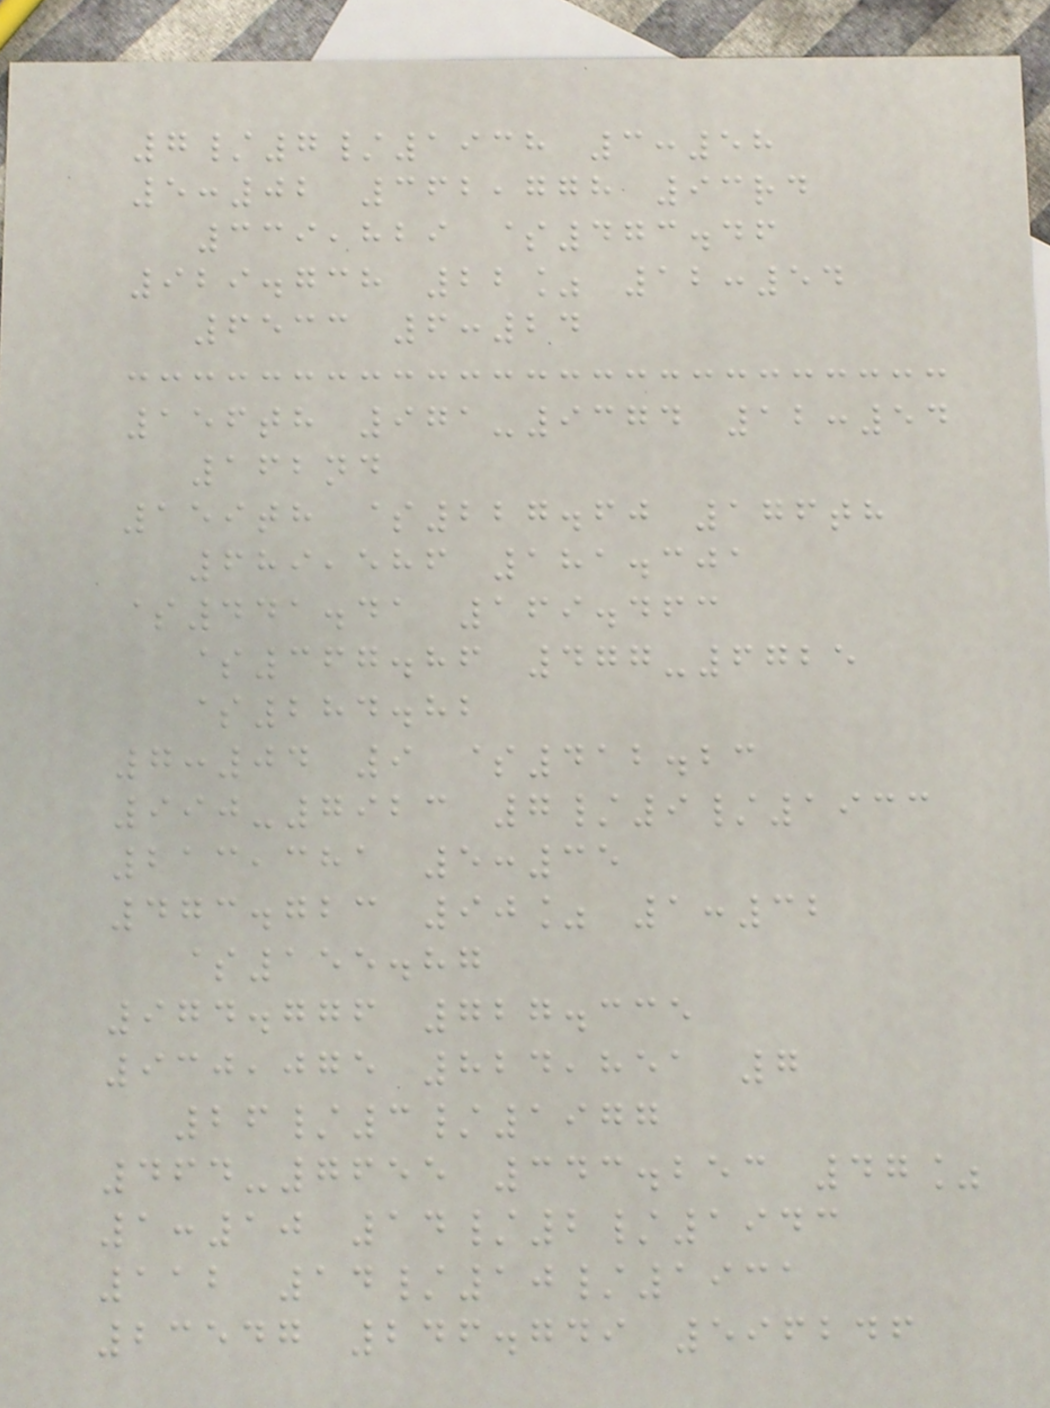7/7/1938 3:58
5:02 362,778 93rd
339,829 $473.46
929.738 22% 12:54
6533 6:24
156th 971-9374 12:54
162nd
159th $227.60 176th
689,586 181.301
$441.41 169.463
$367.86 477-6725
$284.82
7:04 9 $412.23
990-7923 7/9/1933
213,381 5:35
473.723 90% 1:32
$155.87
974.776 727.335
930,075 824,851 7
26/3/1977
464-7655 343.253 47%
1:10 14/2/1943
112 14/10/1931
23547 246.749 596246
